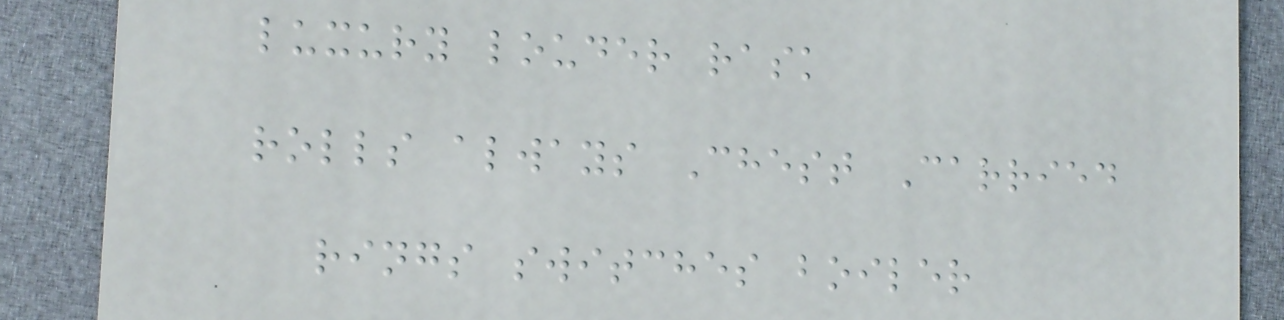luxury louder rask
rolls always Chest Carried
rings switches boiler
